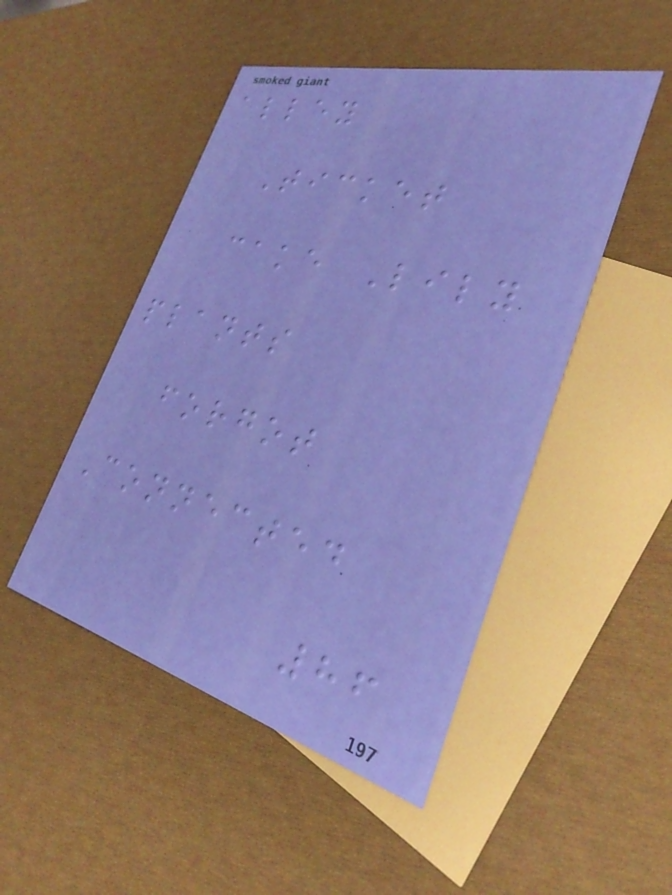alley
Ticket
cake Lily
plants
forgot
Connected
86
